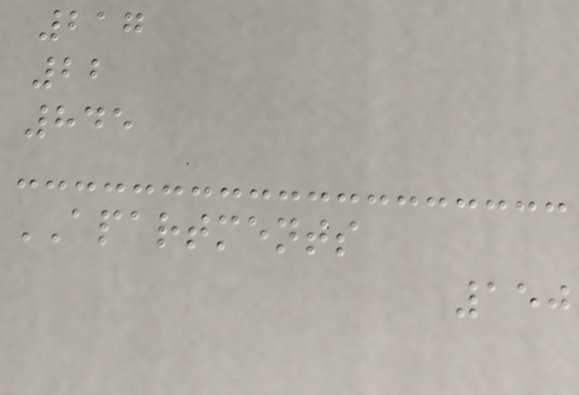217
22
845
APARTMENTS
150
